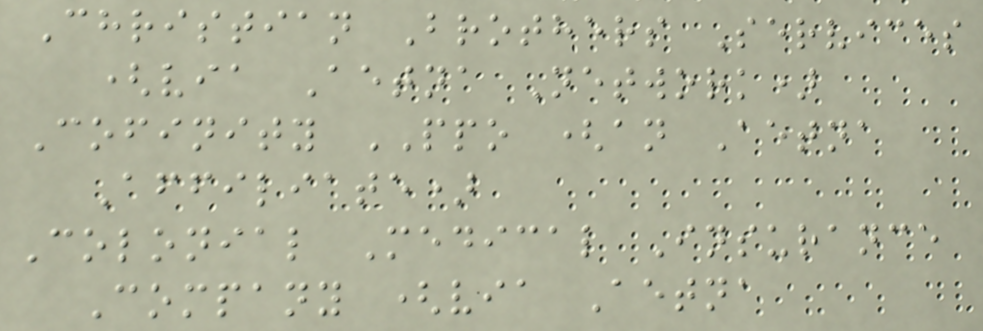Christian Brothers Services
(via Aetna Network)
Cofinity PPO (an Aetna
Affiliate)
Colonial Medical Insurance
Company (via Aetna
